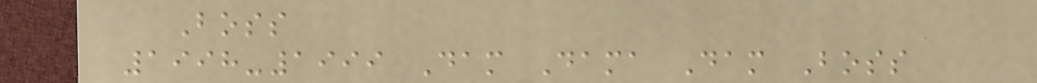Boss
1998-1999 Dam Dama Dam Boss
